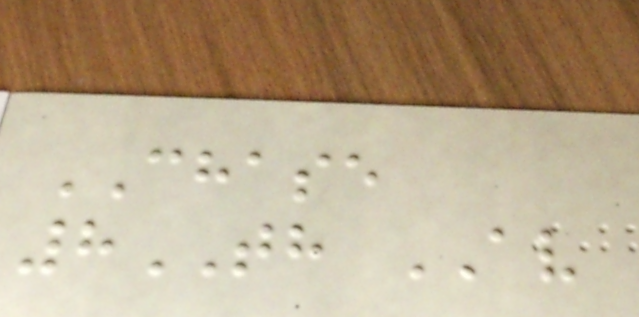CHASE
8TH AV
